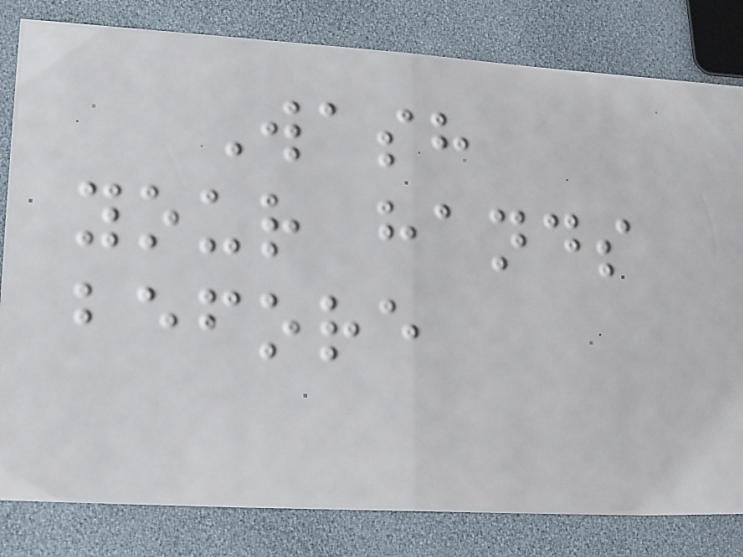Wash
your hands
before
